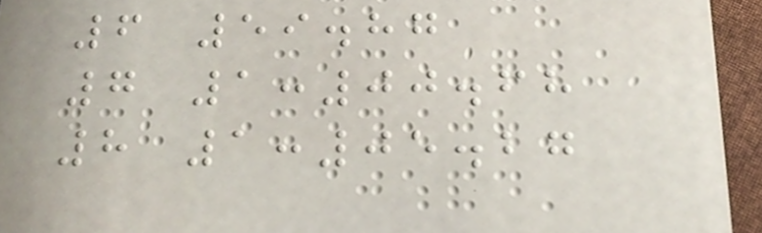6 59.87
7 1:00.68
8 1:05.27
